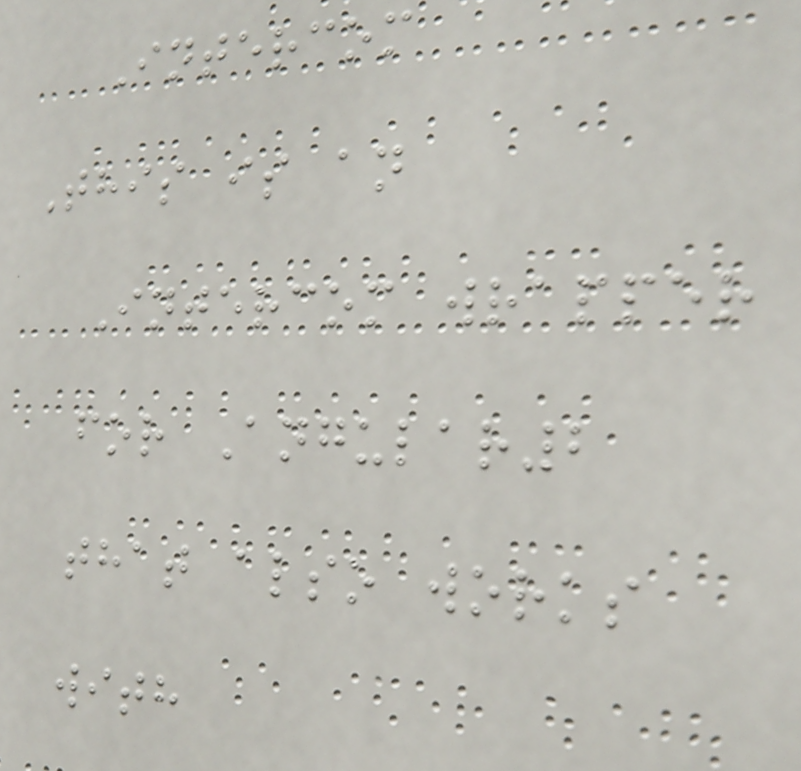Intercom
This is an
Intercom wrapper
for Angular2
that also works
with
